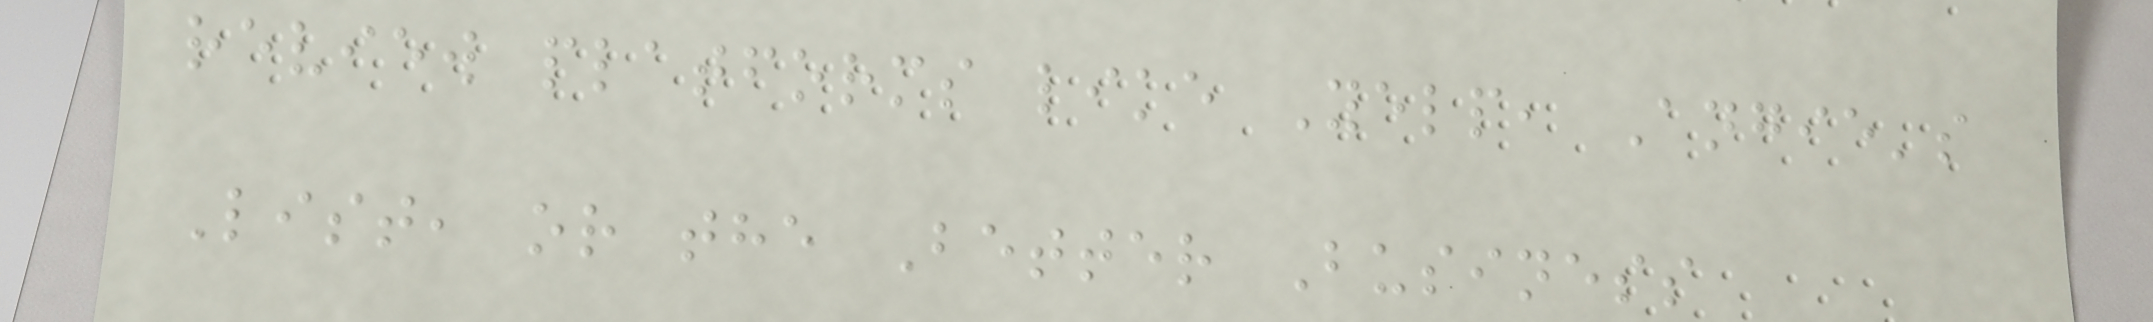review platforms like Yelp, Angie's
List, or the Better Business
